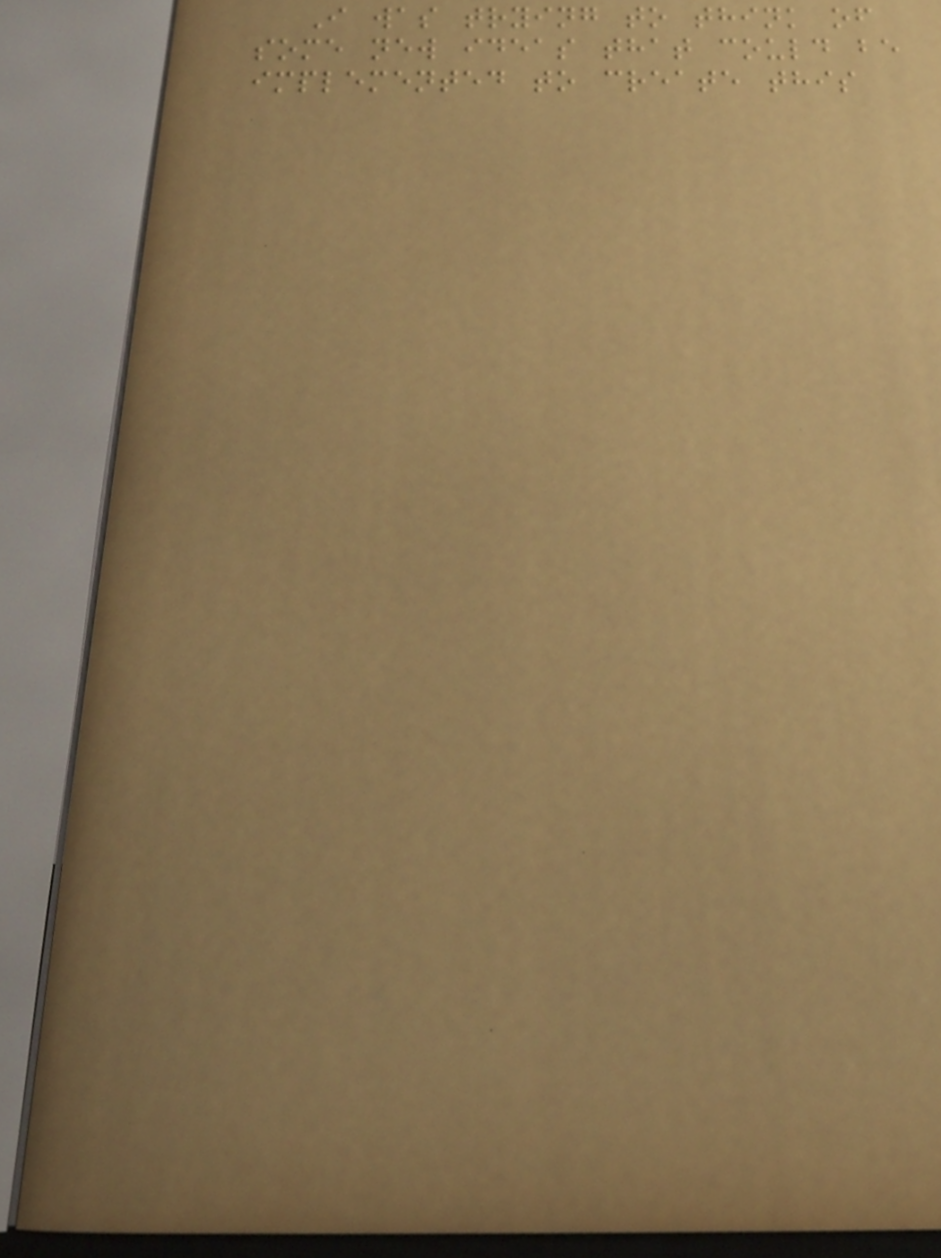I was trying to think of
some new ideas that could be
implemented to create this
